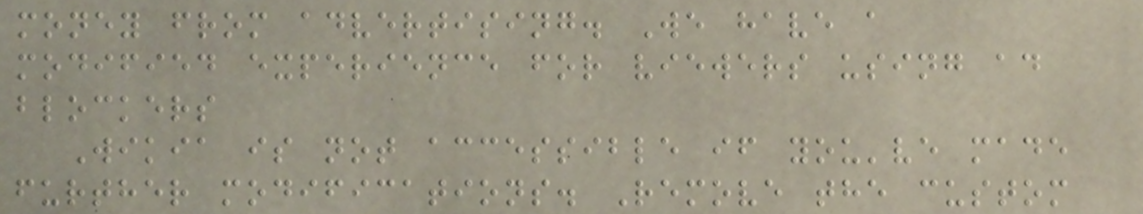money from advertising. We have a
modified experience for viewers using ad
blockers
Wikia is not accessible if you've made
further modifications. Remove the custom
